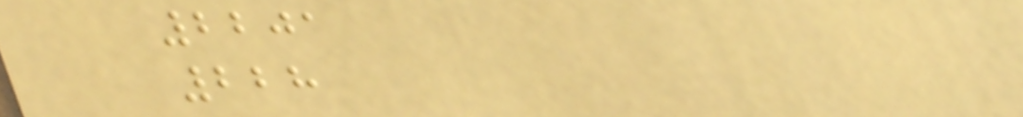2201
228
